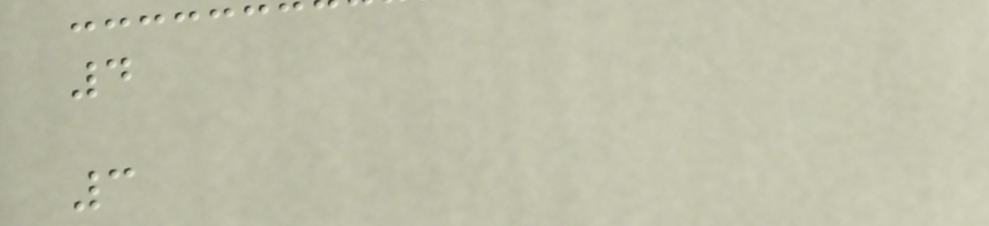4
3
